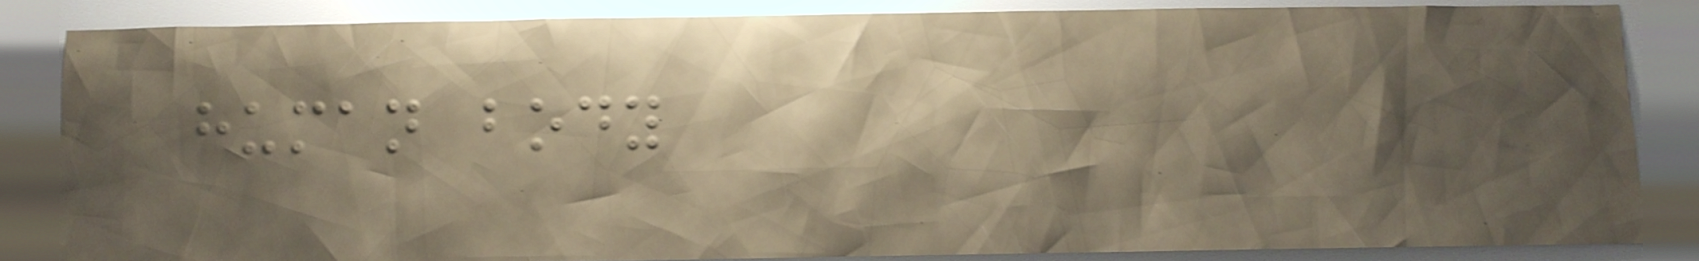human body
